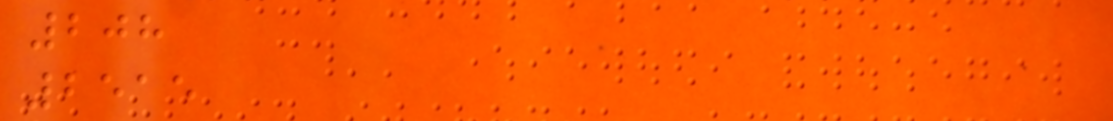208
2515
